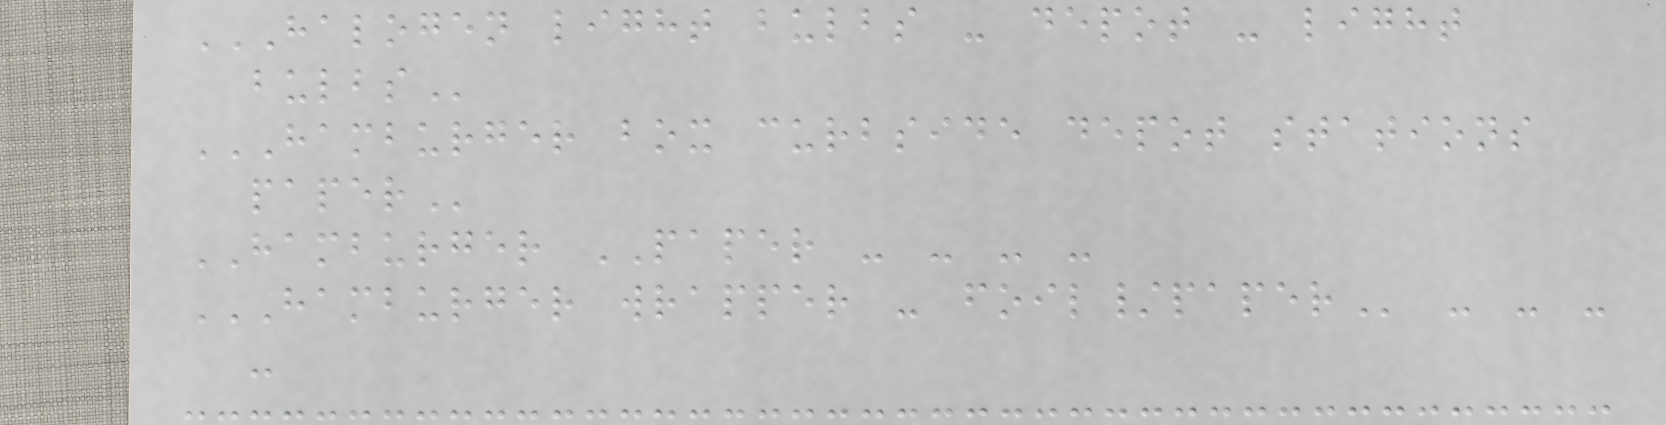HALOGEN LIGHT BULBS - DEPOT - LIGHT
BULBS
HAMBURGER BOX CURBSIDE DEPOT STATIONS
PAPER
HAMBURGER PAPER - - - -
HAMBURGER WRAPPER - FOIL/PAPER - - -
-
